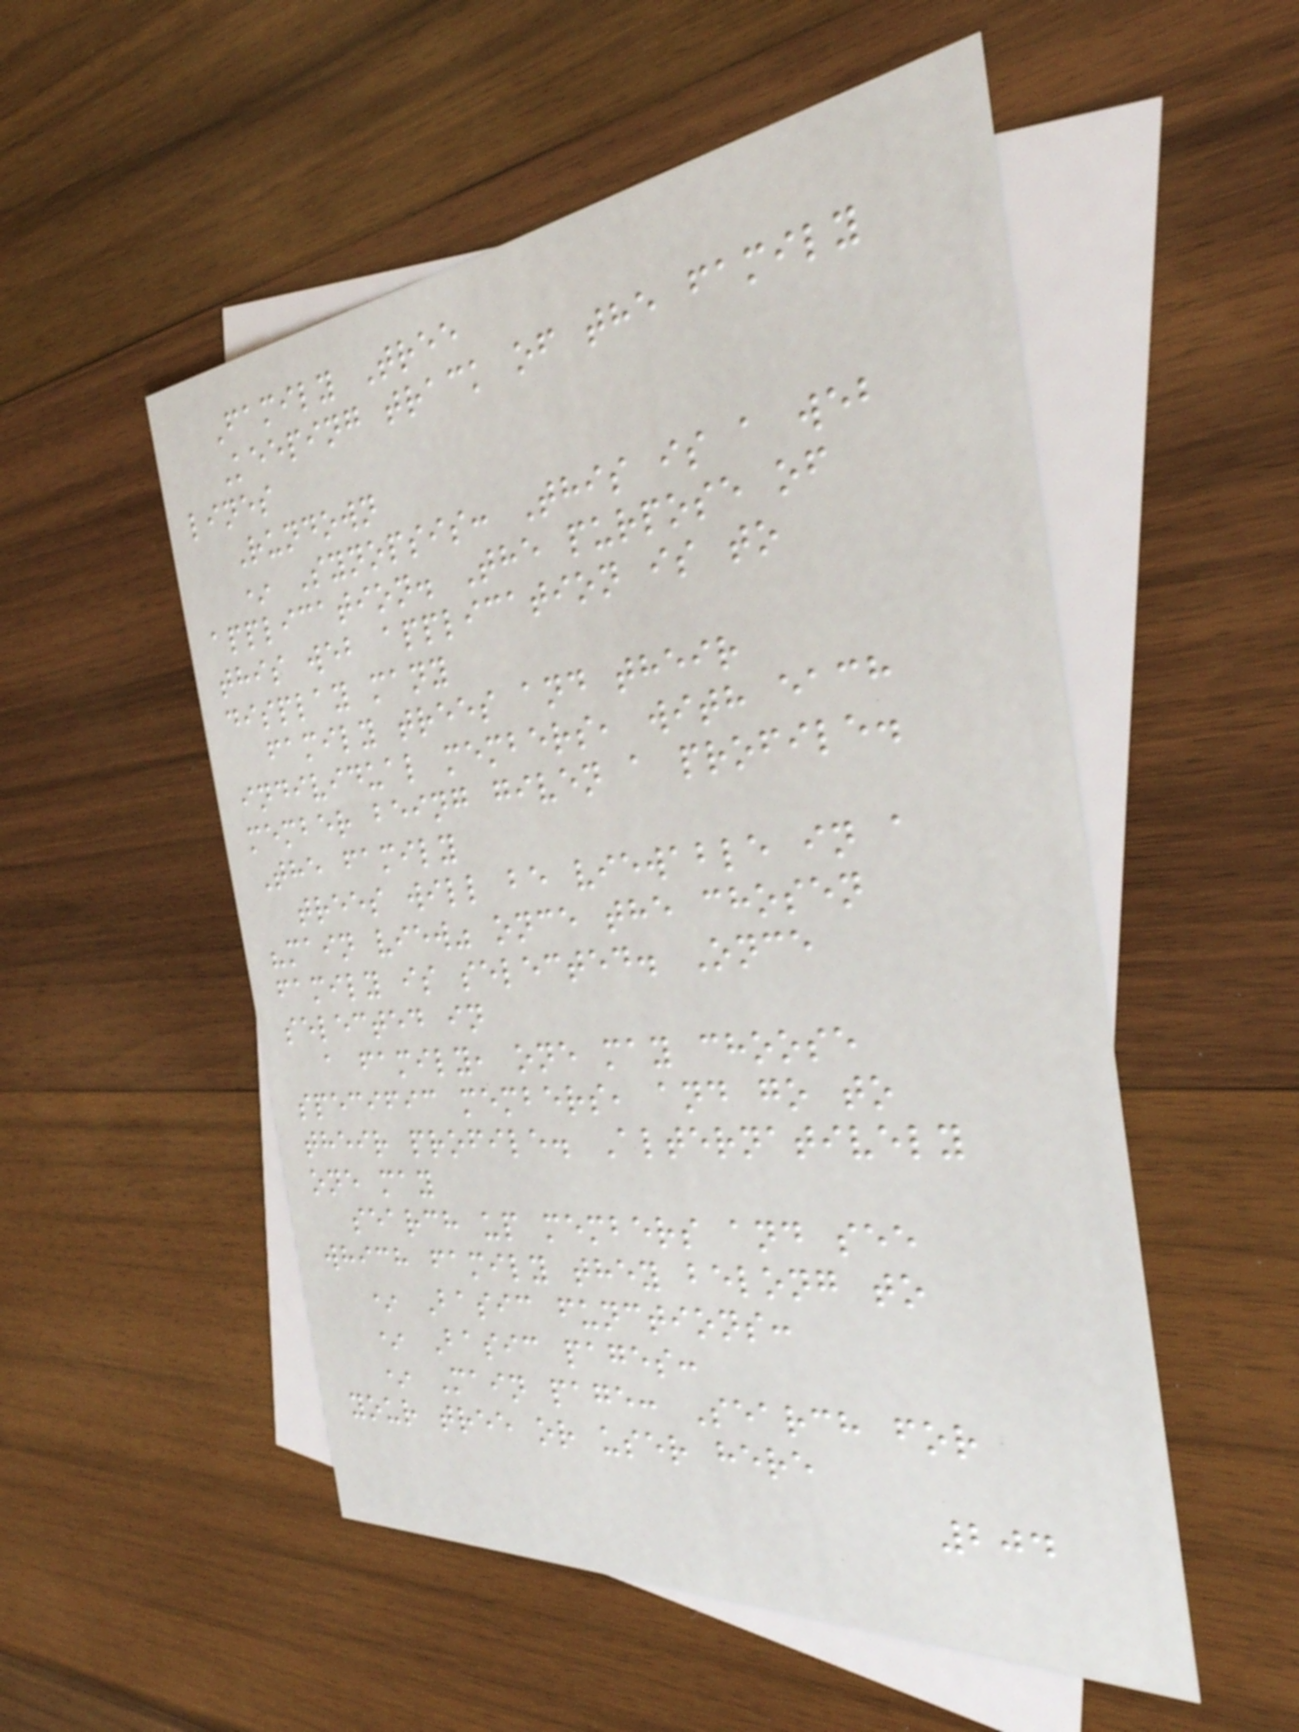Family Tree
Keeping track of the family
lines
Rundown
* Synopsis: This is a web
application. The purpose of
this web application is to
display many
family trees and their
individual members, with each
member being given a profile.
The family
trees will be viewable in a
"main view" once the chosen
family is selected. Once
selected in
a family, one may choose
specific members, and go to
their profile. Alternatively
one may
search up members and see
which family they belong to
* Basic functions:
* Basic pages:
* Main page: Search for
your tree or user here
204
